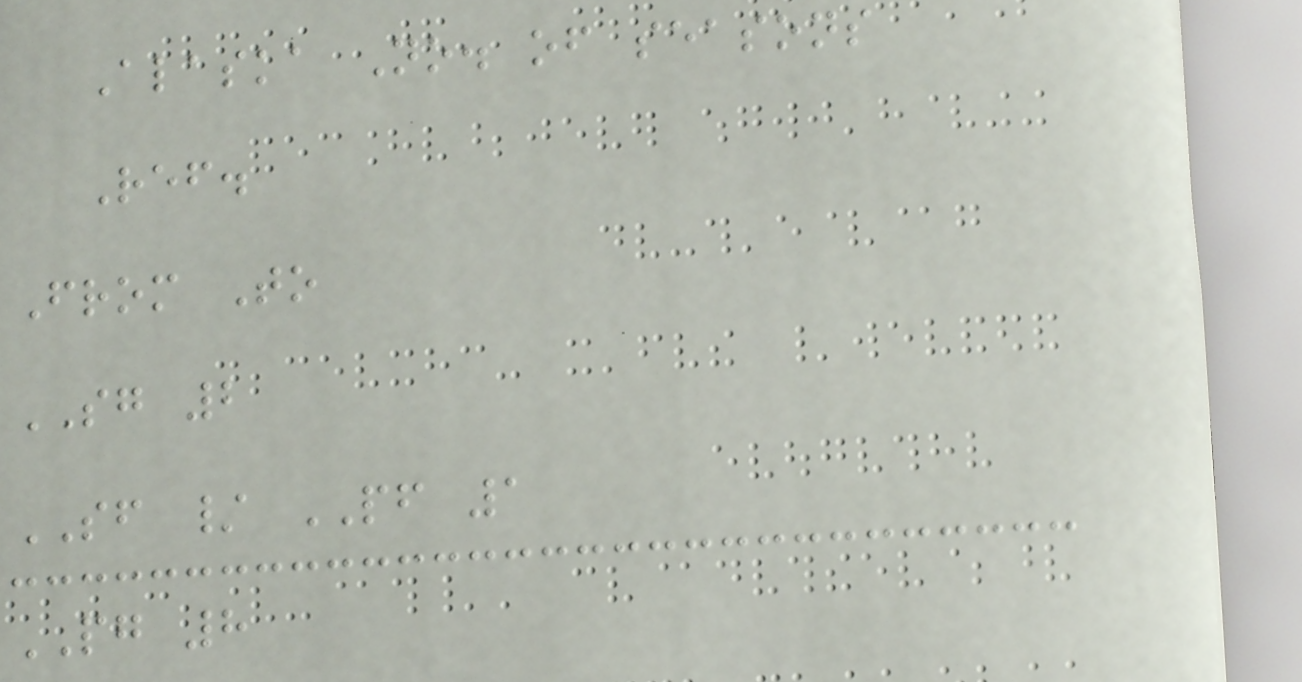Alaska No. of seasons
Ref.
From To
SG 2
SF / PF 1
PG 8
